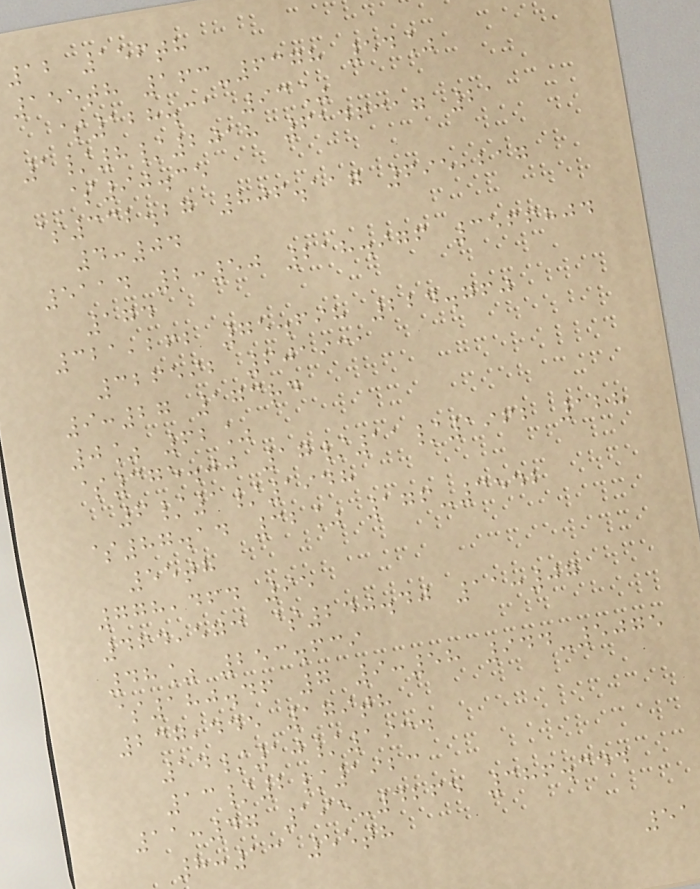12 156th
155th 163-6378 54%
$128.31 93%
1/8/2018 6146317 21
$90.35
$332.27 806.117 695,217
4:04
5114 2:50 218.976 3566804
174
321,262 75.698 224.760
326592 601931
9:27 173rd
0% 62%
$375.00 17/11/1962 128
6/1/1948
$87.14 32% 176-3542
55th
778,464 95
464,573 $240.40 11:07
48% 253.639
$180.46 7 9:58 944-5075
237,445 179th
14/10/1934
13/2/1923
11:47 195-4265 386.344
8:13 55th
51
